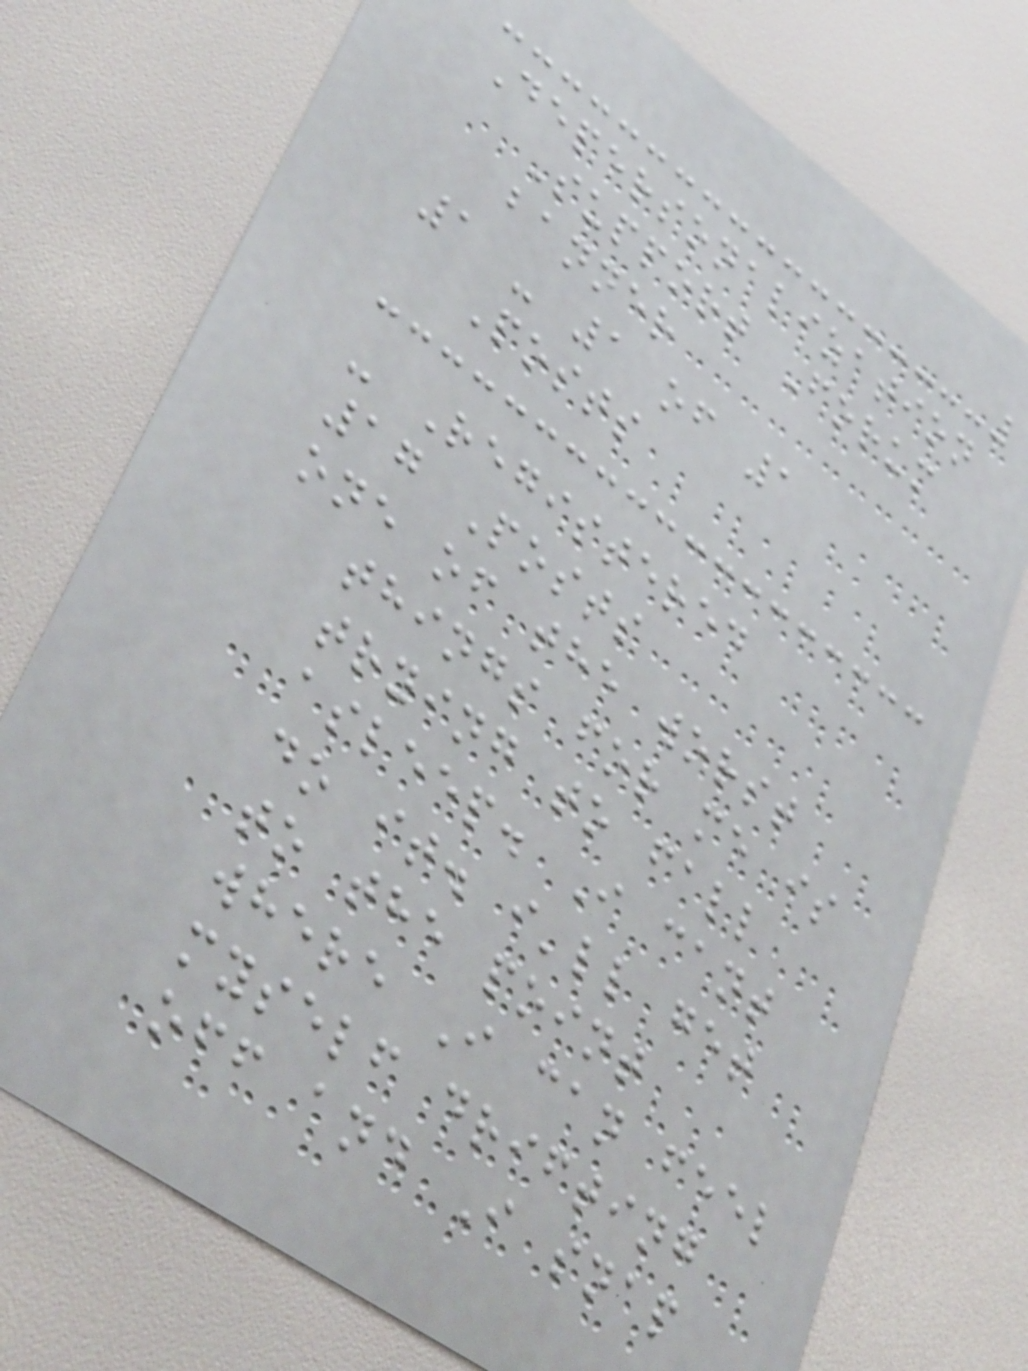Depersonalization
Support Forum
banner
1 - 1 of 1
Posts
- Registered
17 Posts
one of the worst
things for me is
trying to fall
asleep. I cant
do it. i'll get
to the point
where I can feel
myself drifting
off and I snap
